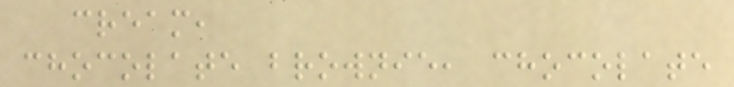cream,
chocolate brownie, chocolate
